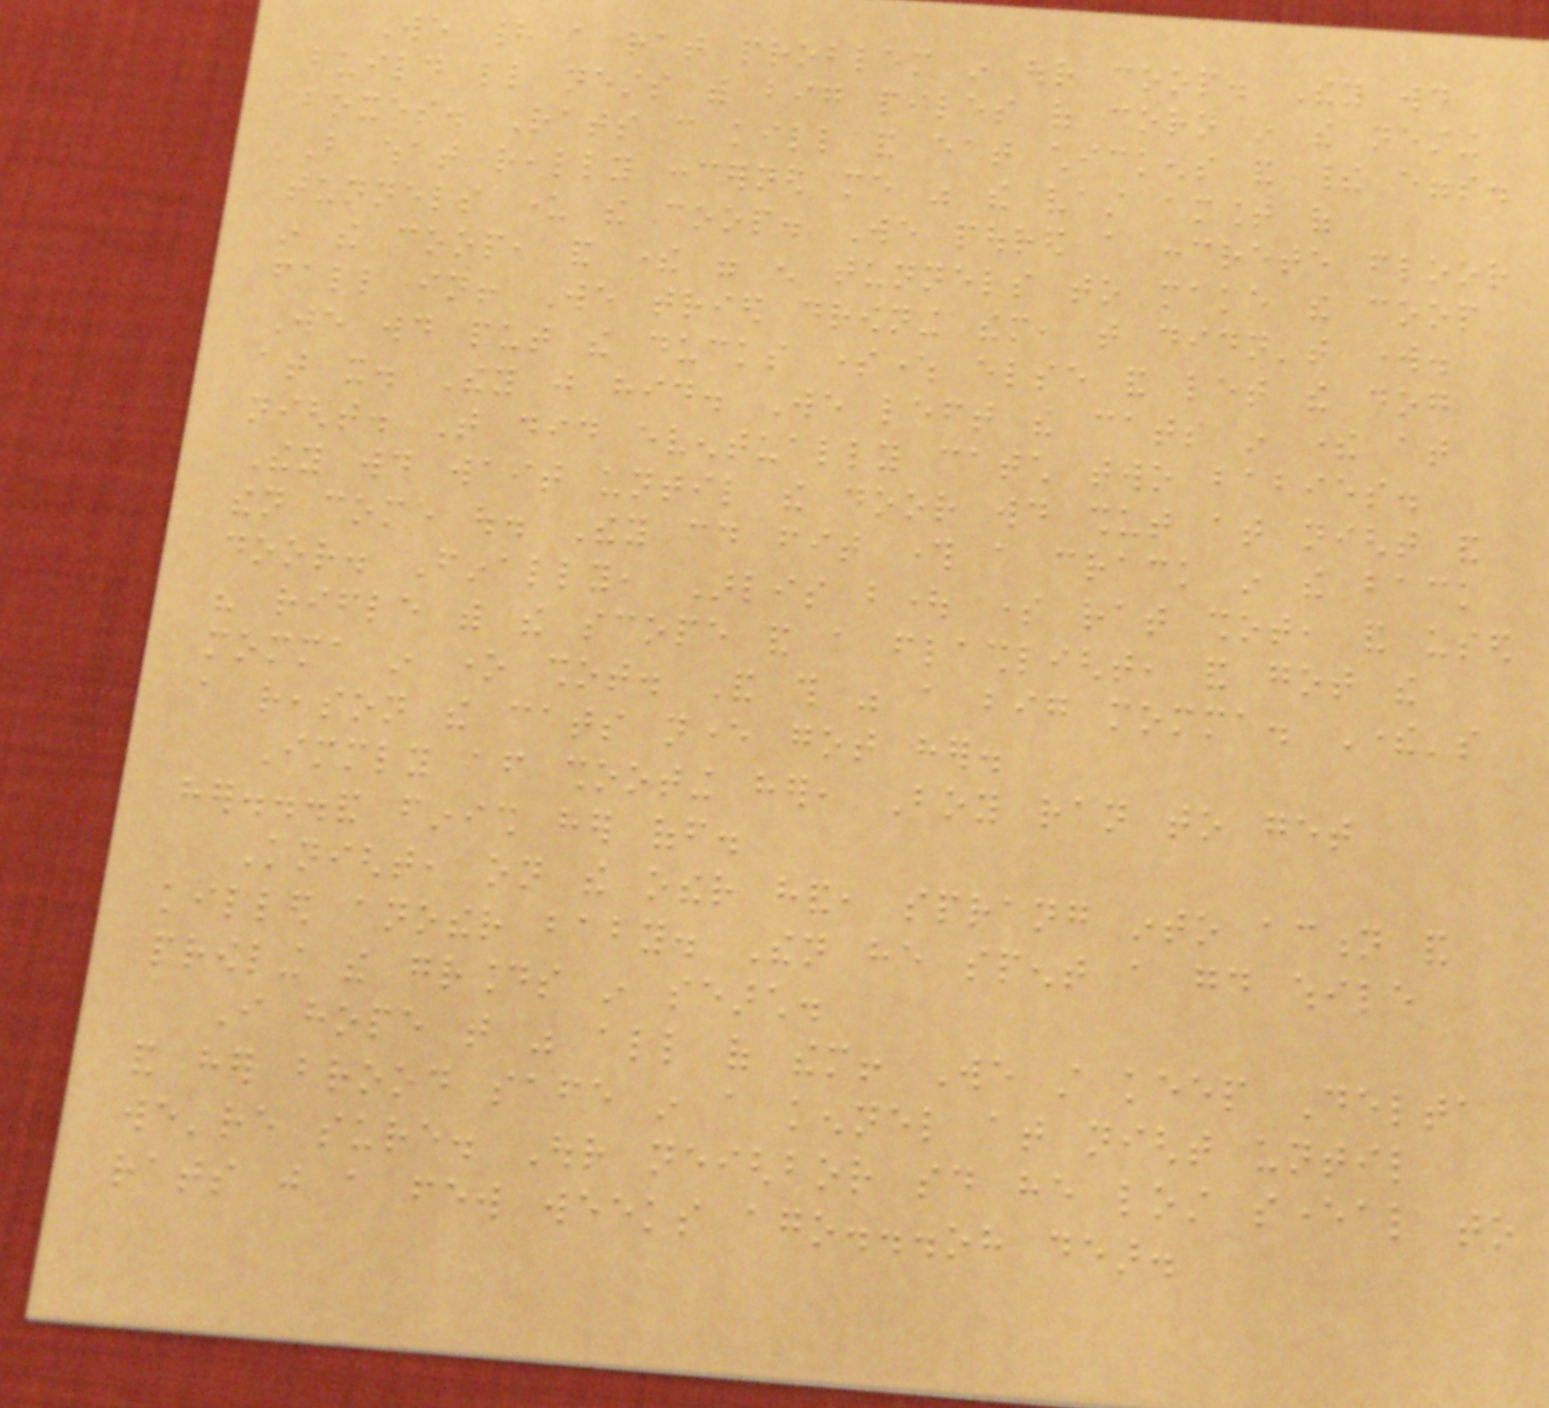We had a rat problem in our coop. They would
build little nests with big piles of corn in the nesting
boxes. Rats can kill and eat chickens and their eggs.
But what really concerned me was the vast amount of
tunnels under the coop. We poured a concrete floor
in the coop, and there were enough tunnels to make the coop
fall in! We tried drowning them, that didn't work.
We would put the ducks somewhere else and let the dog
at it. They just hid. We left the cats in there at
night. That did eventually catch two babies.
They would wait until the door would shut at night and
then come out. They could fit through a crack in the back
door. Finally, Arlis bought some rat shot, and used
his rifle with the scope and a flashlight, and got the
momma in one shot. And this was a big momma. There's
a reason the cats never got her.
Immediately after shooting her, Boy ran to get
her...and finish her off.
Knight, on the other hand, sprang into action and
killed another baby. Then he spent a good while
prowling the grounds in search.
I hope that was all of them! We still keep Delta
and her brood safe in a kennel at night until
we're sure. Our neighbor said he lost several to
rats just a few weeks ago...oh dear.
